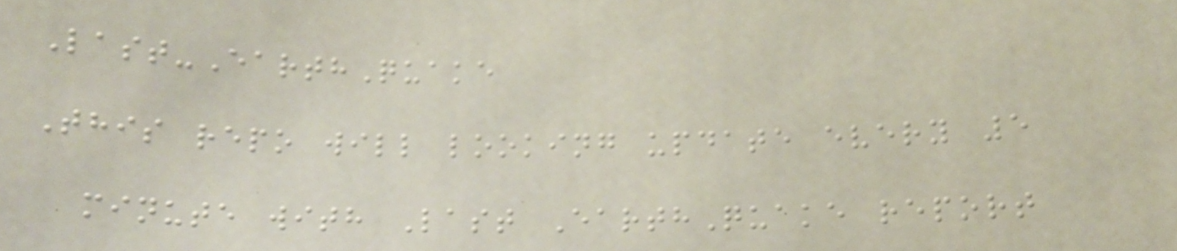Last-EarthQuake
This repo will looking update every 5
minute with Last EarthQuake report
